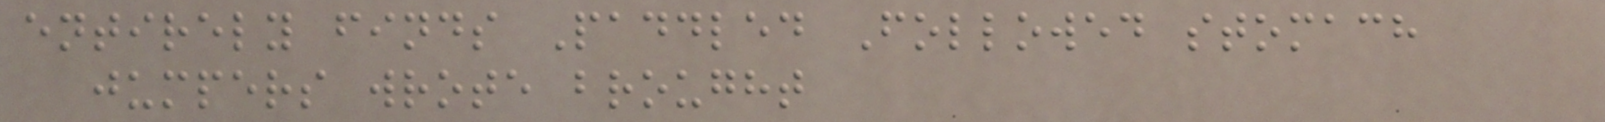entirely finds Paddled Followed stomach
jumpers wrote brought
